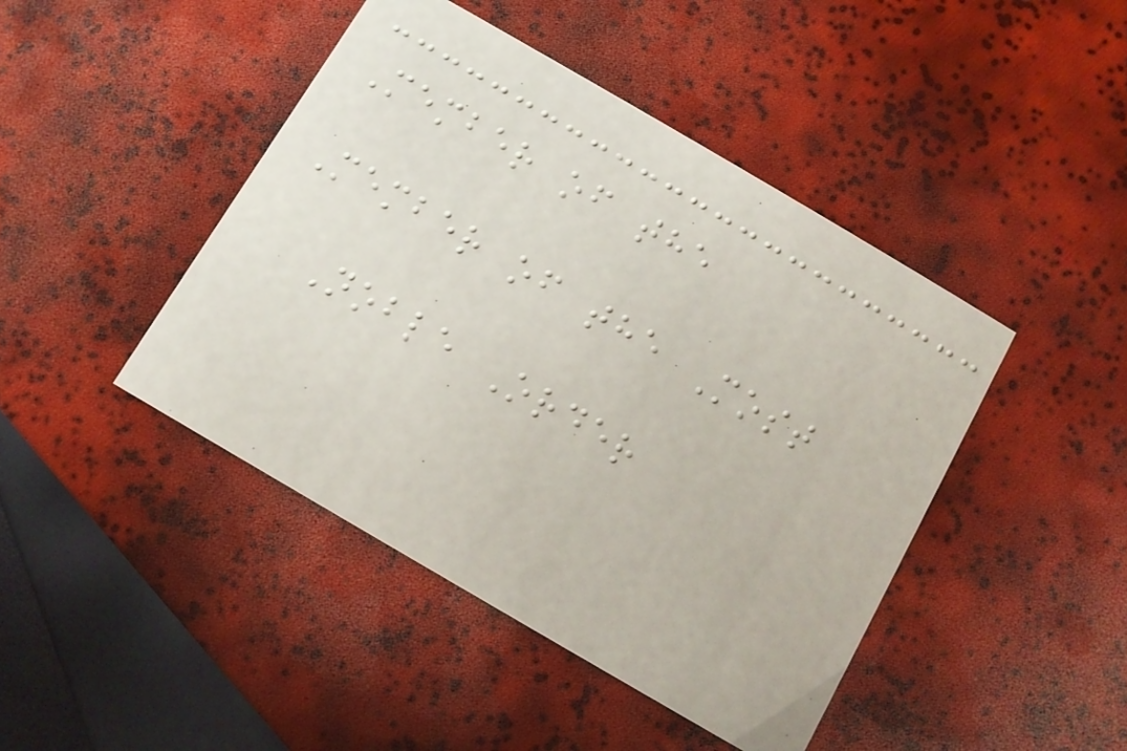Member of the
Member of the Most
Noble Order
